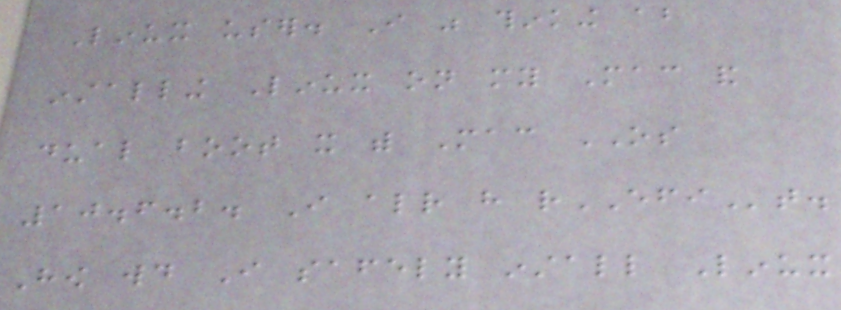Linux user. I was thinking about
installing Linux on my Mac and
dual boot it with Mac OS
10.6.2. I already have rEFIt.
How would I safely install Linux
